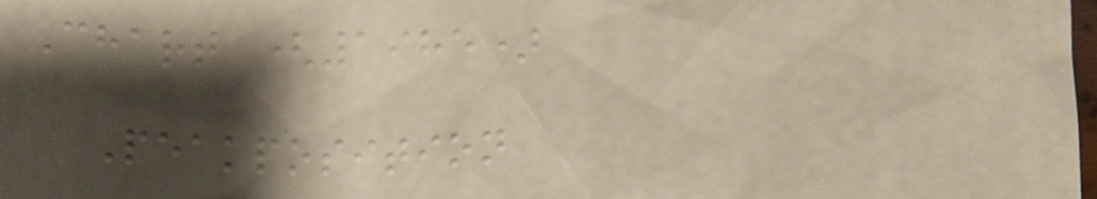Chart (1985)
Peakposition
